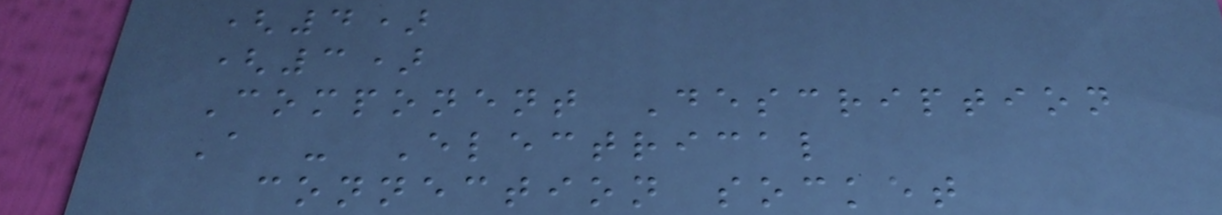(4)
(3)
Component Description
A - Electrical
connection socket
